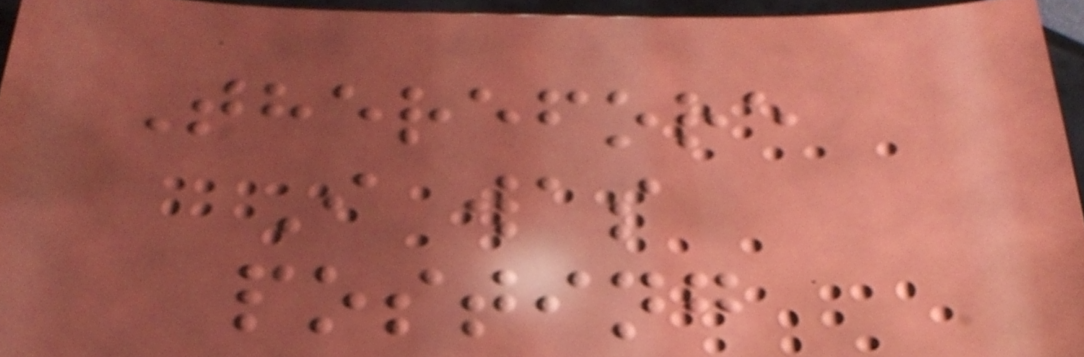Therefore
I was
posting
